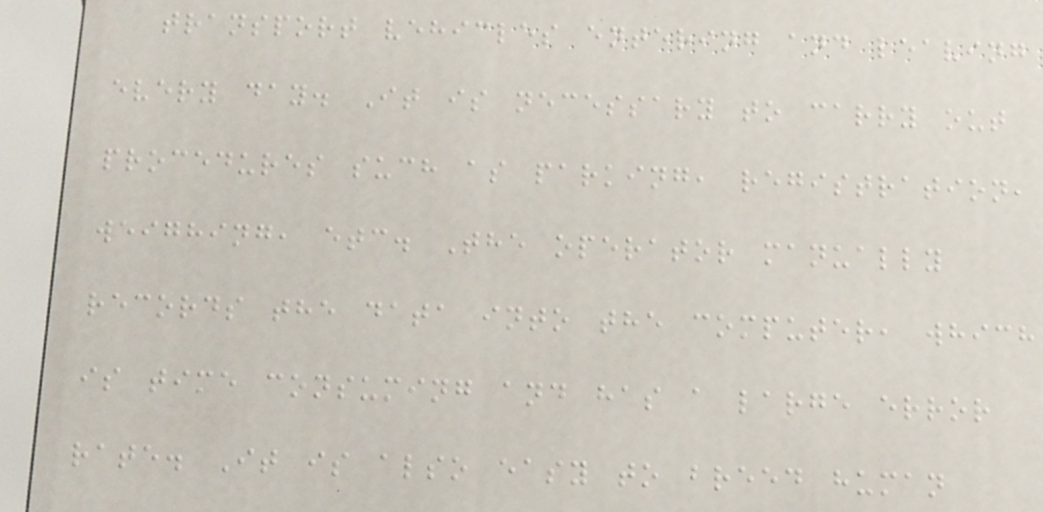transport vehicles entering and leaving
every day. It is necessary to carry out
procedures such as parking, registration,
weighing, etc. The operator manually
records the data into the computer, which
is time consuming and has a large error
rate. It is also easy to breed human
